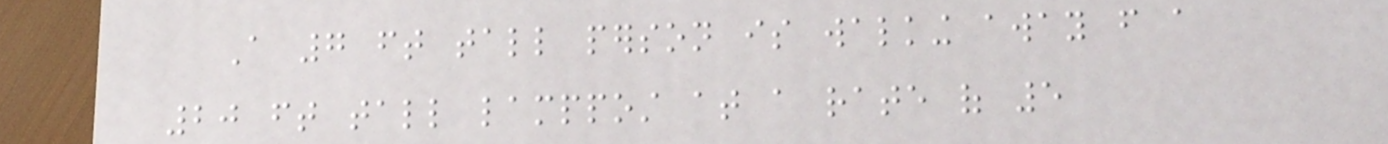A 7 ft tall person is walking away from a
20 ft tall lamppost at a rate of 5
